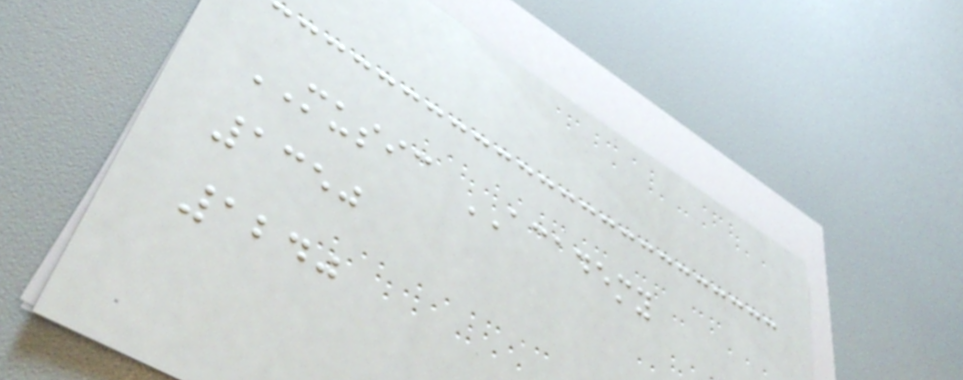MUSIC ACADEMY
1350
1240
